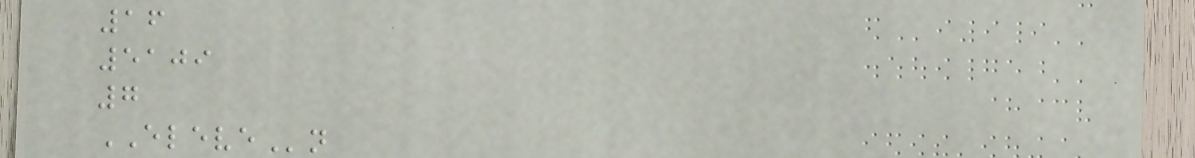16
5109
7
ELEVEn
